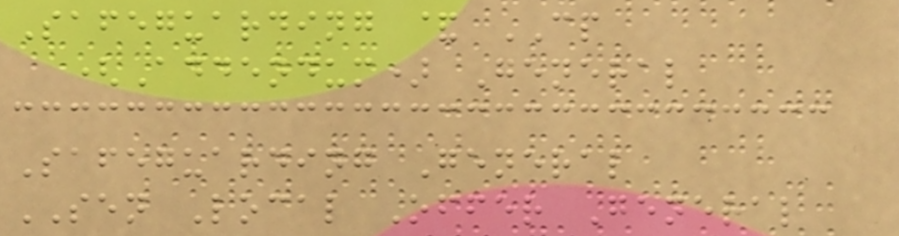Safeguarding & CP
(Addendum) General
Safeguarding General
SEN Local Offer General
